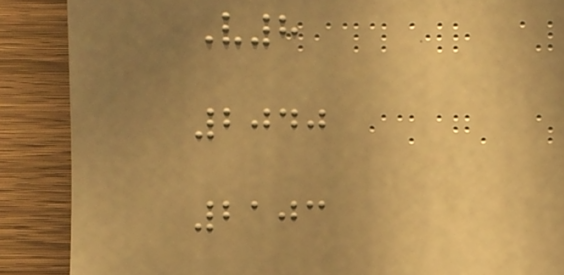V8
2040
2103
